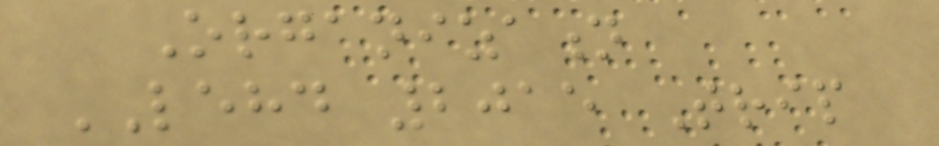Organization
LEHD 2015 Trip
